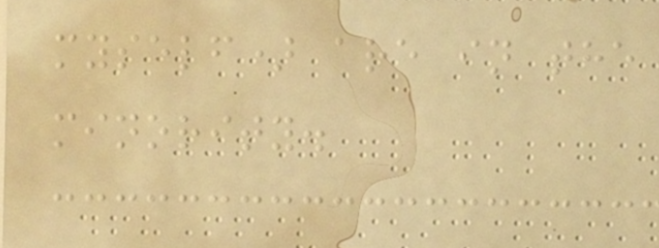myself) are in the
minority.
